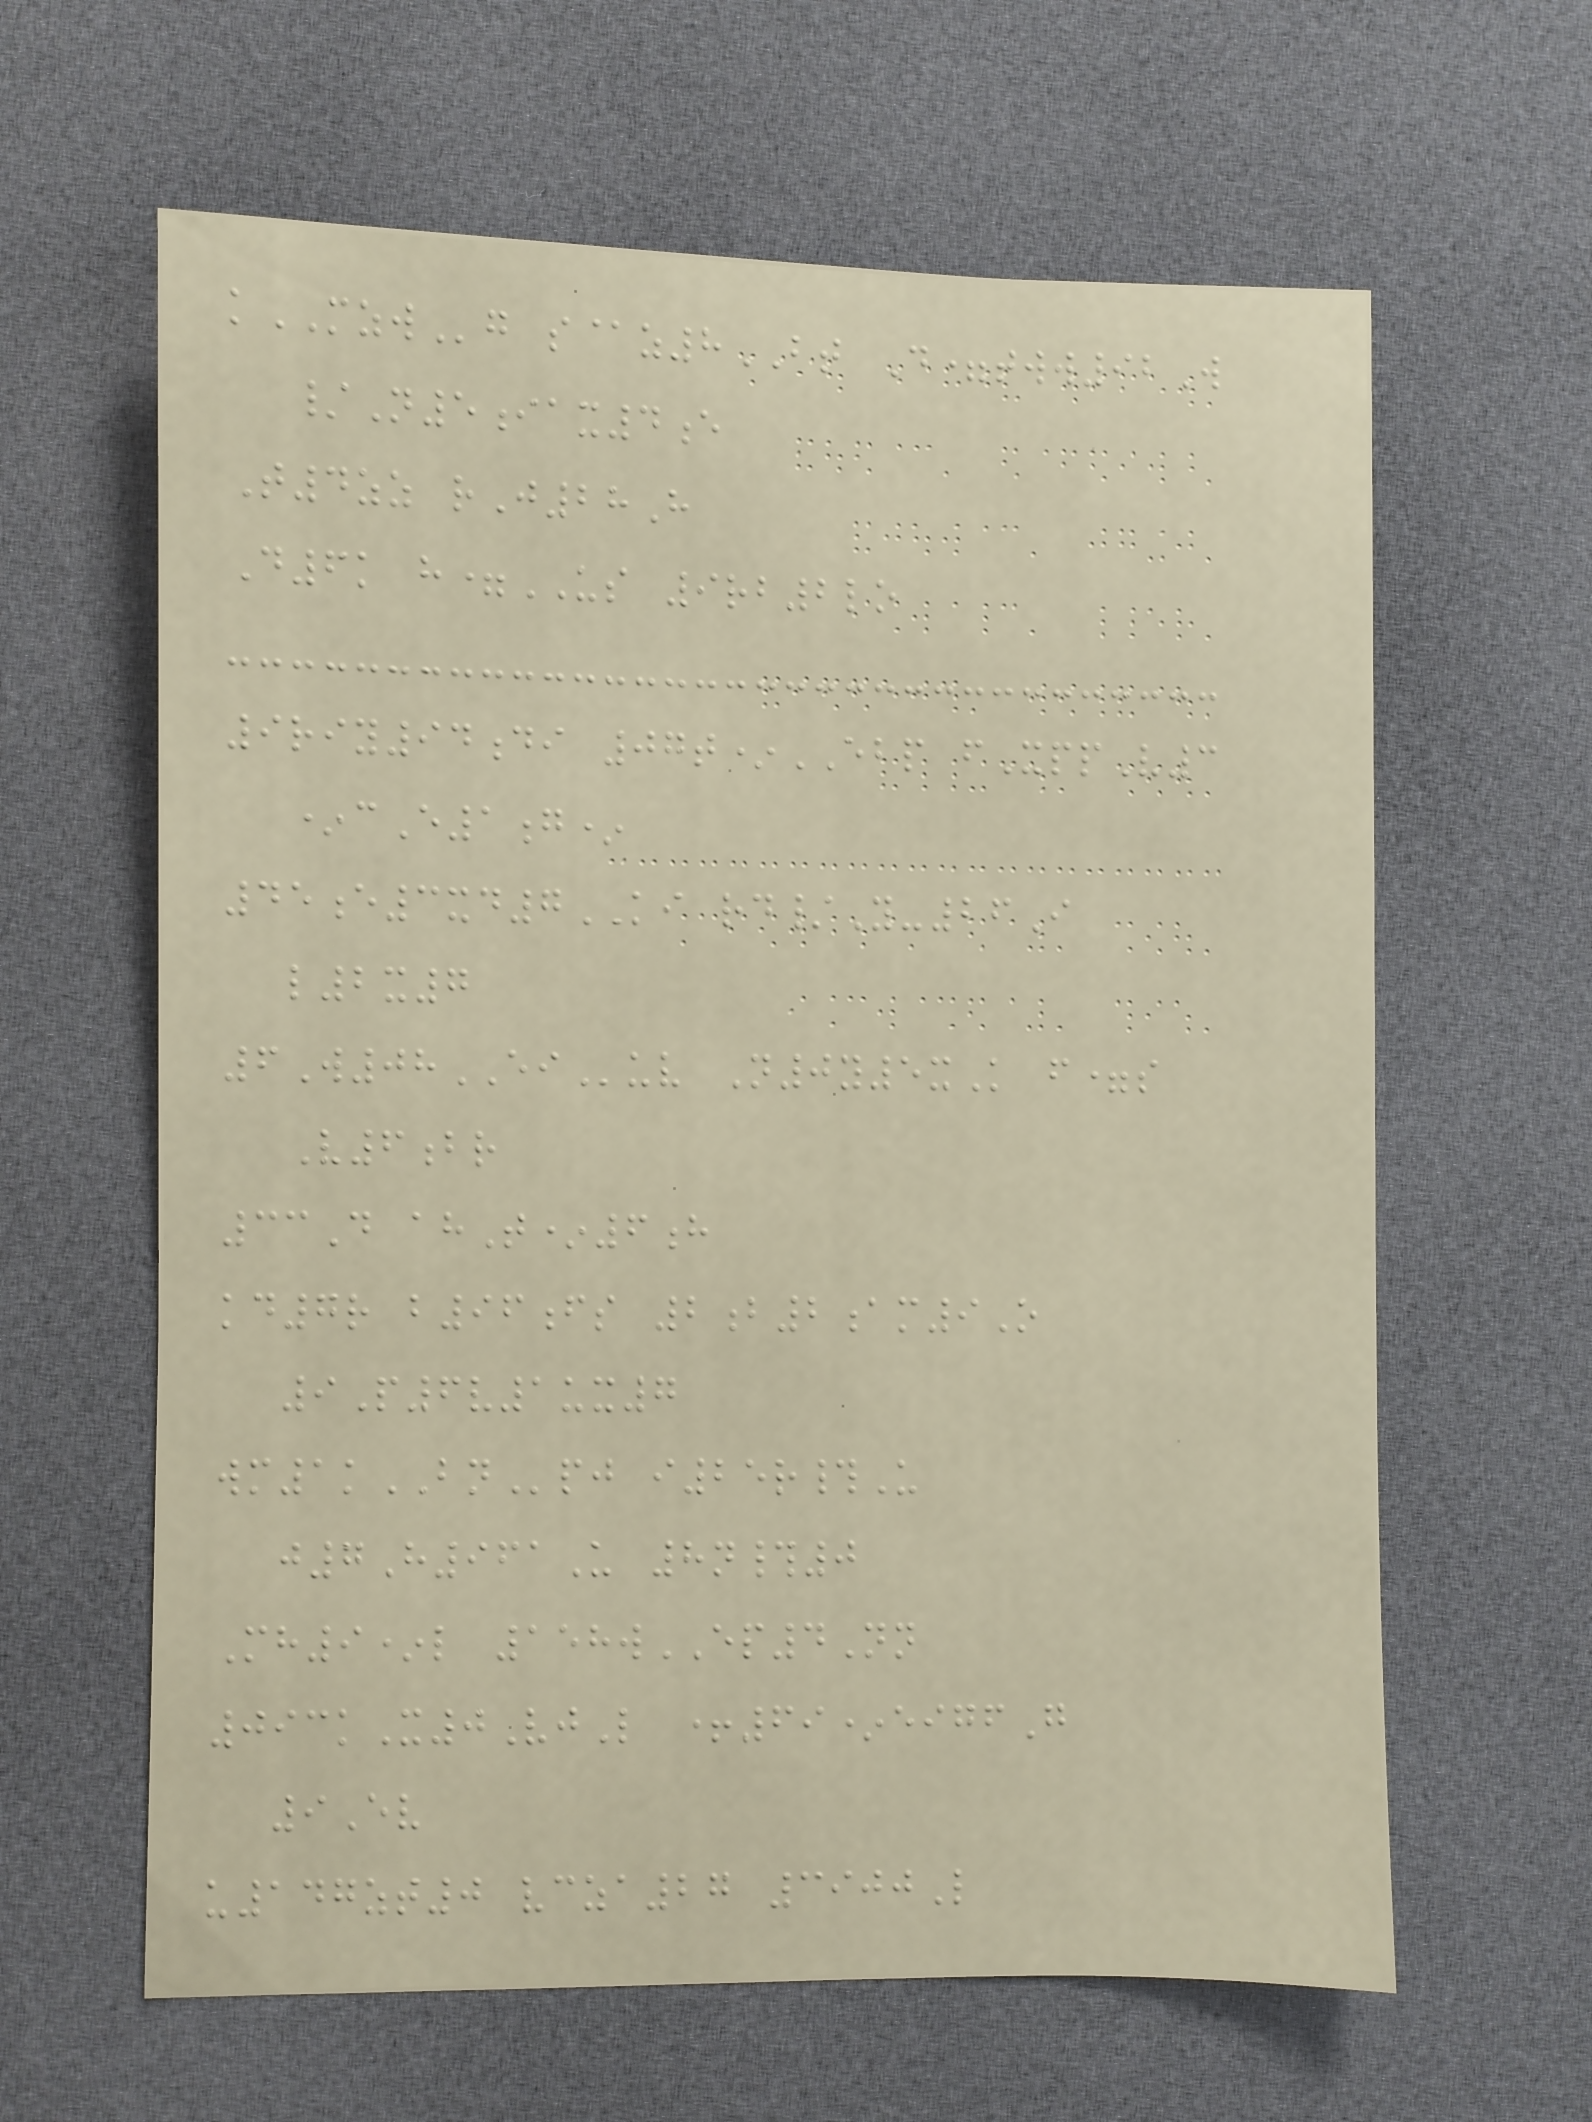kMZWg s@z8BT D=tww92W
/N5iax4e
T4zz rJ28H
D6k h=US 9rb2lo
9riy94di 07t*EBP fXppV3
*cE1g*
45e3xd7KI rd/Y-26I
l2x7
6W08EIuv N0y5xK f=s
V6br
33D ahT*6h
kd7r b96fs 2b2am9O
9P6v1ux7
wm1kBNpj i25r#U
j7H961U 8n#0
Mh9*l 158wEP4Nn
093kX0VjL +69*eigfG
9Ev
u147zt0 vcza27 3900L
